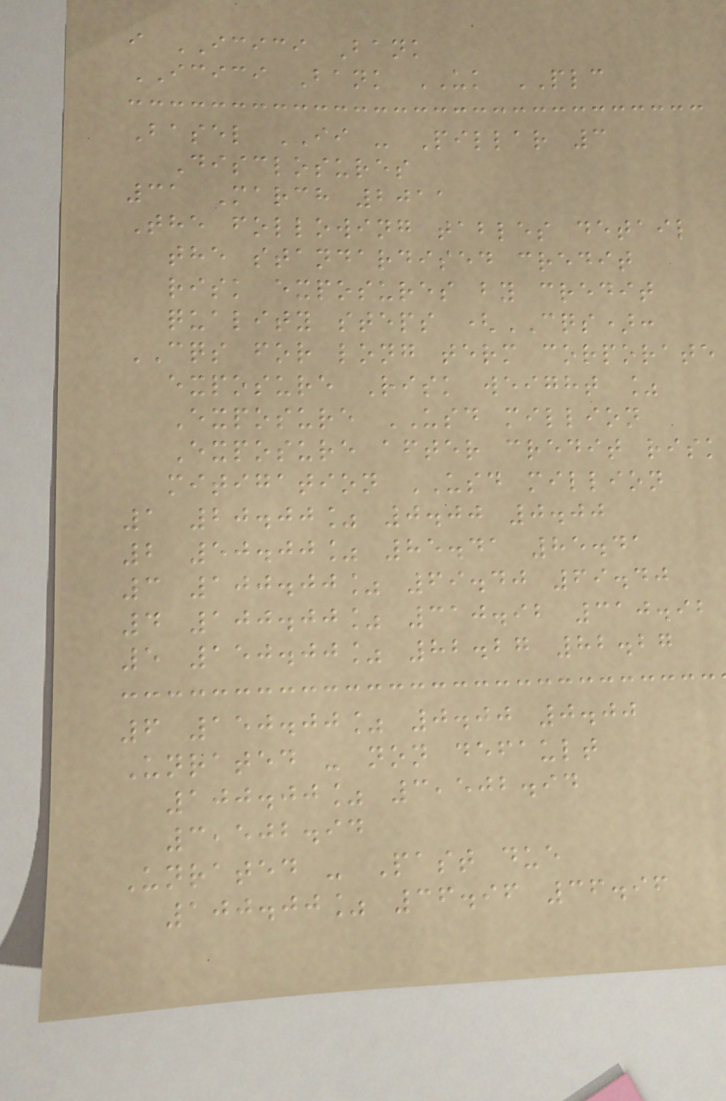i ICICI Bank
ICICI Bank UK PLC
Basel II - Pillar 3
Disclosures
31 March 2011
The following tables detail
the standardised credit
risk exposures by credit
quality steps (CQS):
CQS for long term corporate
exposure Risk weight %
Exposure USD million
Exposure after credit risk
mitigation USD million
1 20.00% 0.00 0.00
2 50.00% 85.41 85.41
3 100.00% 69.40 69.40
4 100.00% 310.92 310.92
5 150.00% 82.27 82.27
6 150.00% 0.00 0.00
Unrated - non default
100.00% 3,502.94
3,502.94
Unrated - Past due
100.00% 36.96 36.96
